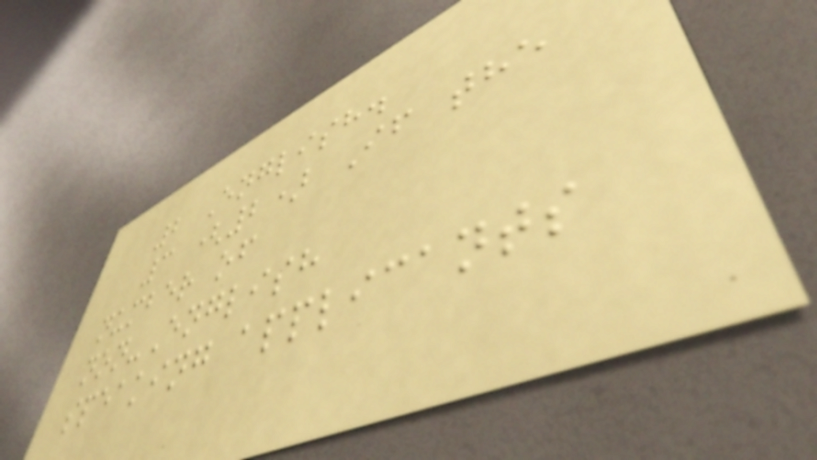2 English.
3 (2) If the
number of
non-English
speaking applicants
